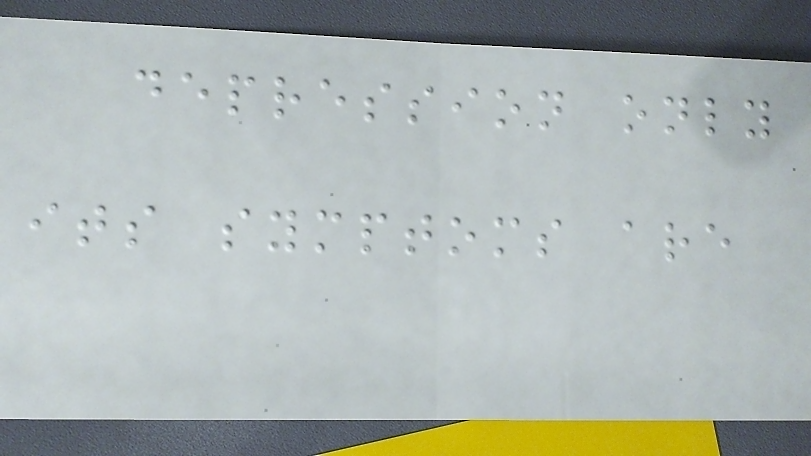depression only
its symptoms are
